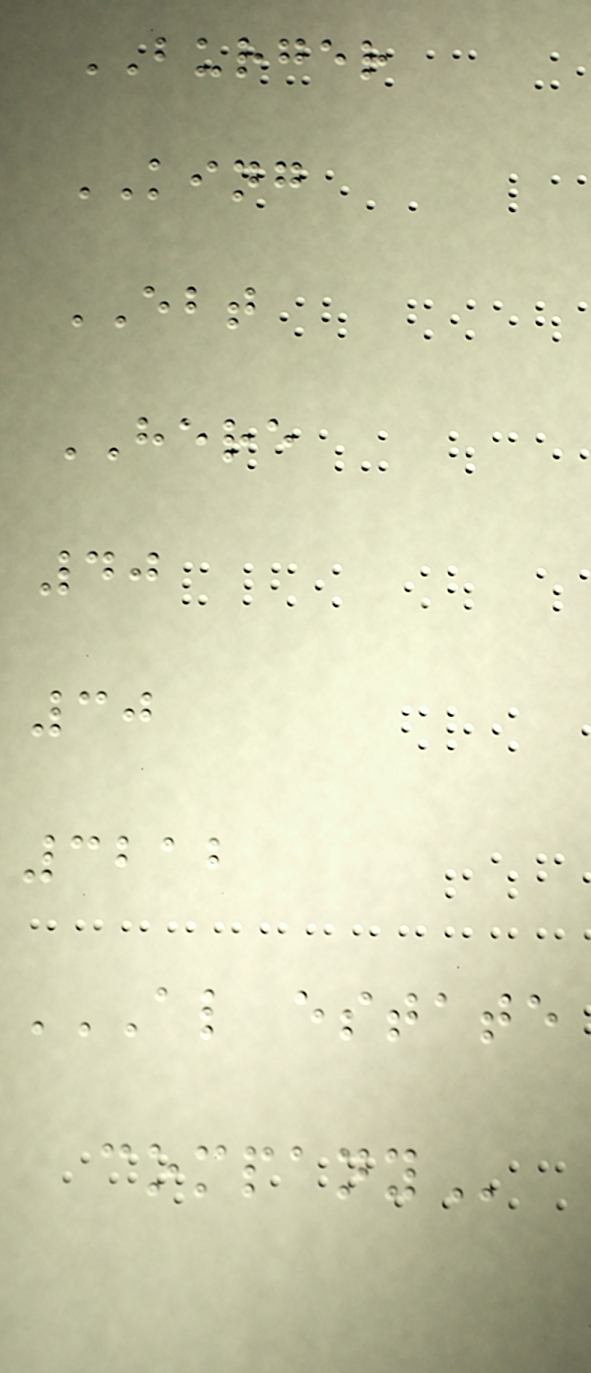BURGER
KING
EBT
HERE
40
30
3212
AL ESTATE
COMPANY
